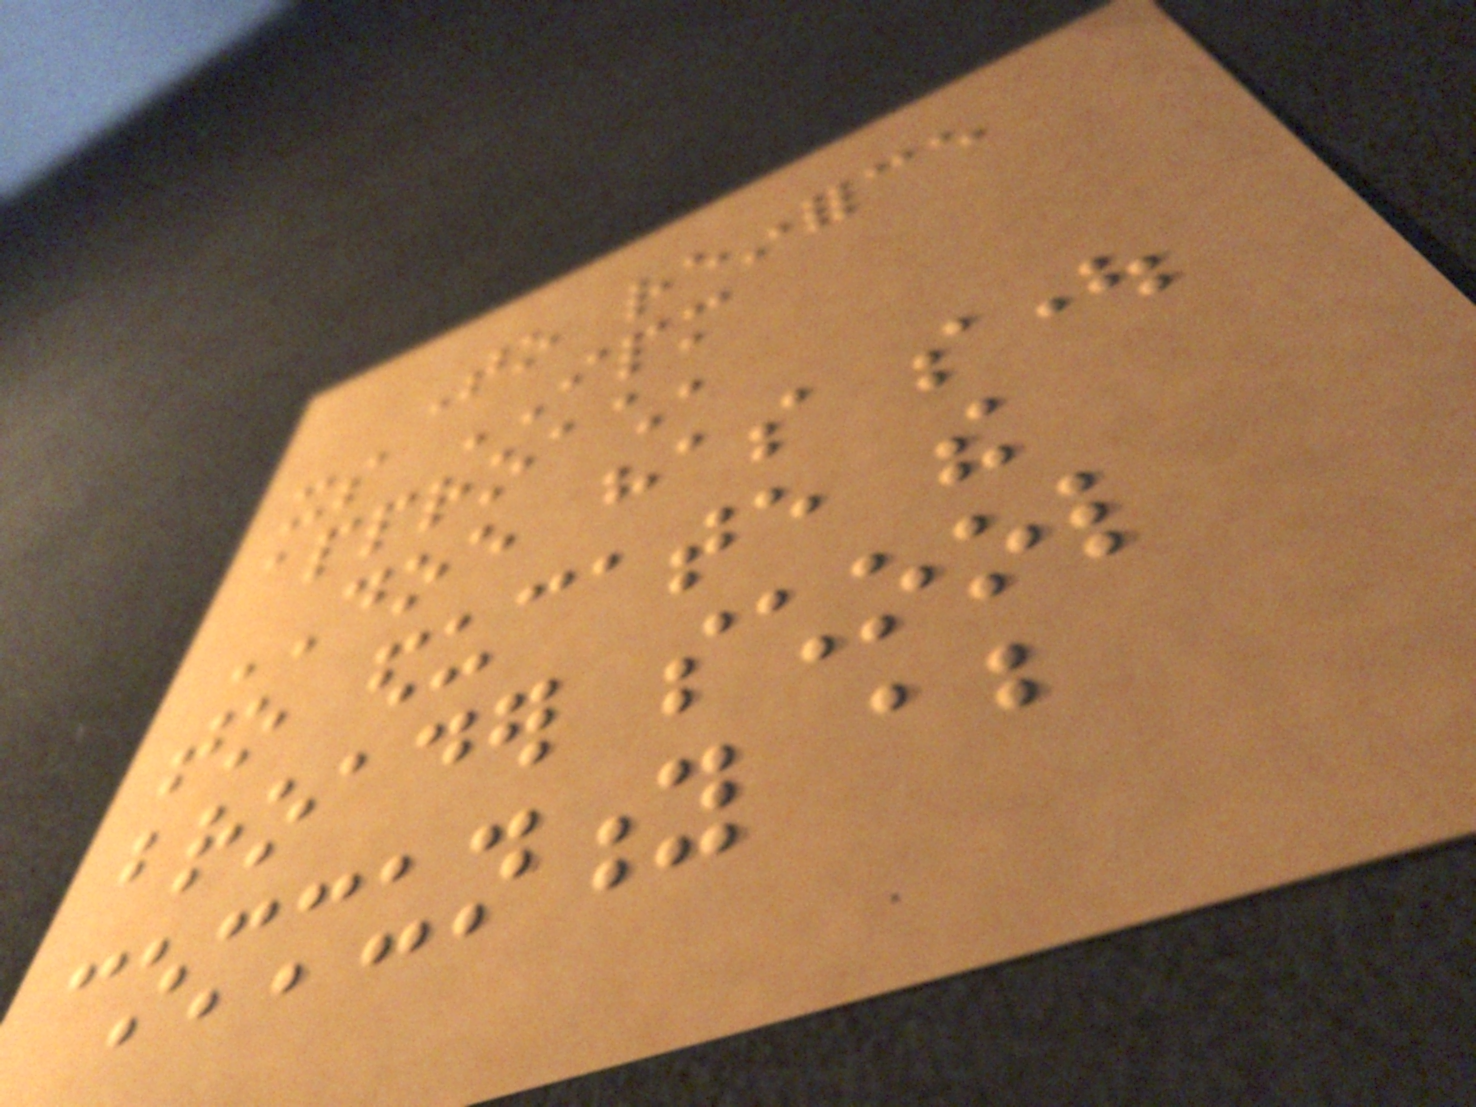To reinforce
its IPM
approach,
DOE has sought
to educate the
broader school
community about
